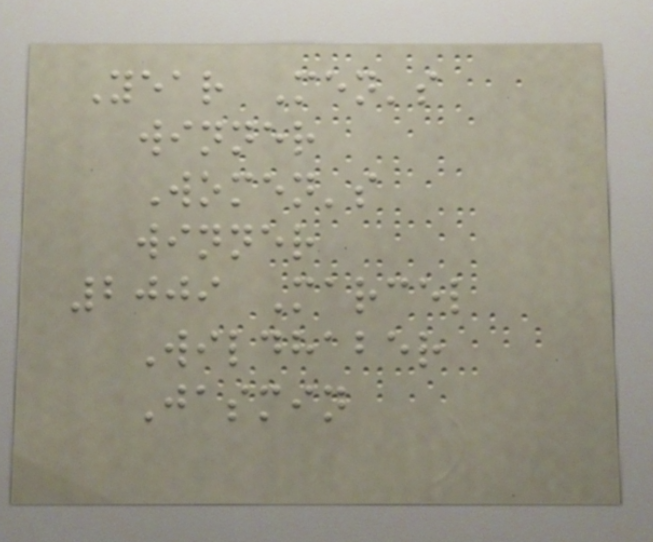Year Men's
winner
Women's
winner
2009 Marcel
Wildhaber
Jasmin
